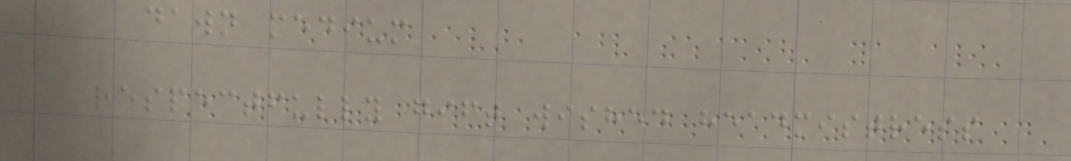dawn medium
respectfully gift wished headmistress
